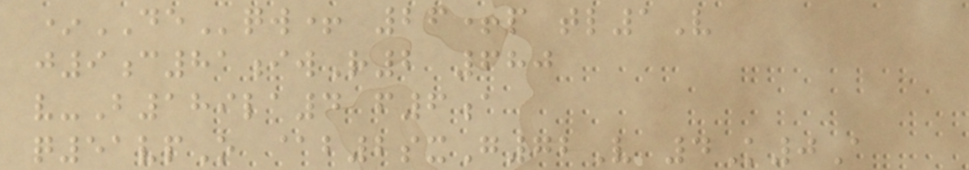*DEqw+ 26+p tl1V
j9c81iwR2 680
v-B189la4 f6a
q51vpO @b2sxG72V 4K0A
